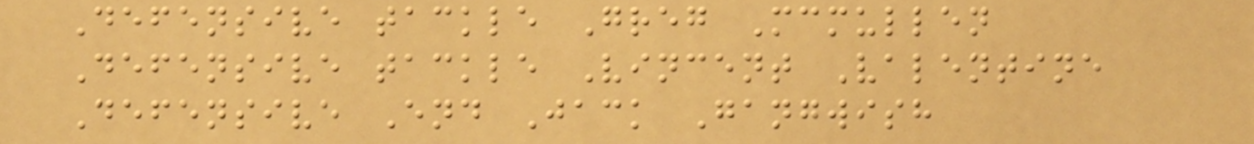Defensive tackle Greg Mcmullen
Defensive tackle Vincent Valentine
Defensive End Jack Gangwish
